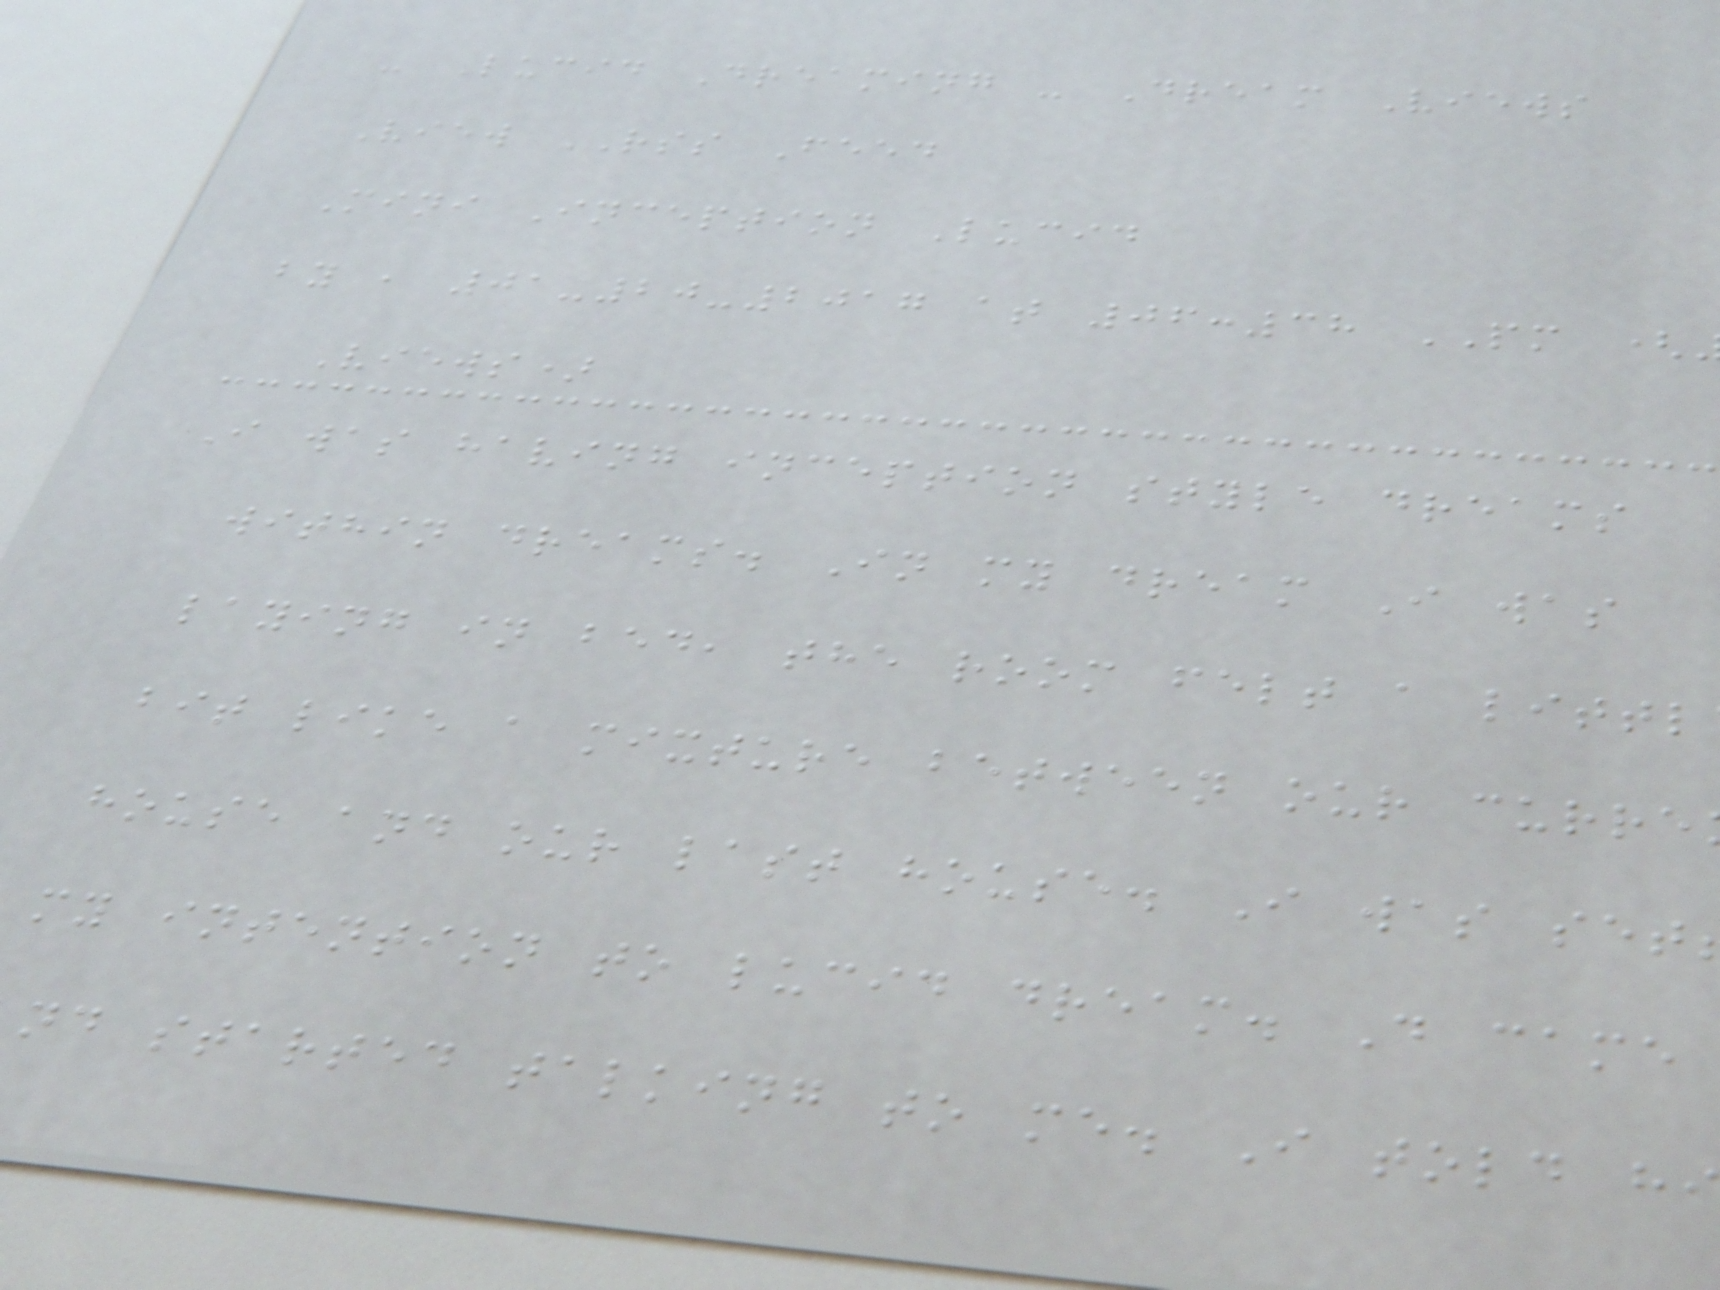- Lucid Dreaming - Dream Views
View RSS Feed
Mini Inception Lucid
by , 01-20-2017 at 06:38 PM (
Views)
I was having inception style dreams
within dreams. In my dream I was
laying in bed, the room felt a littl
bit like a mixture between our curre
house and our last house. I was set
my intention to lucid dream. D came
nd started talking to me. I told h
